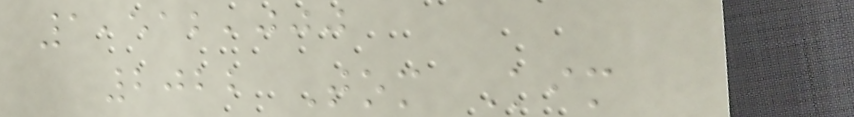1,512,000
2022 Tom Kim
